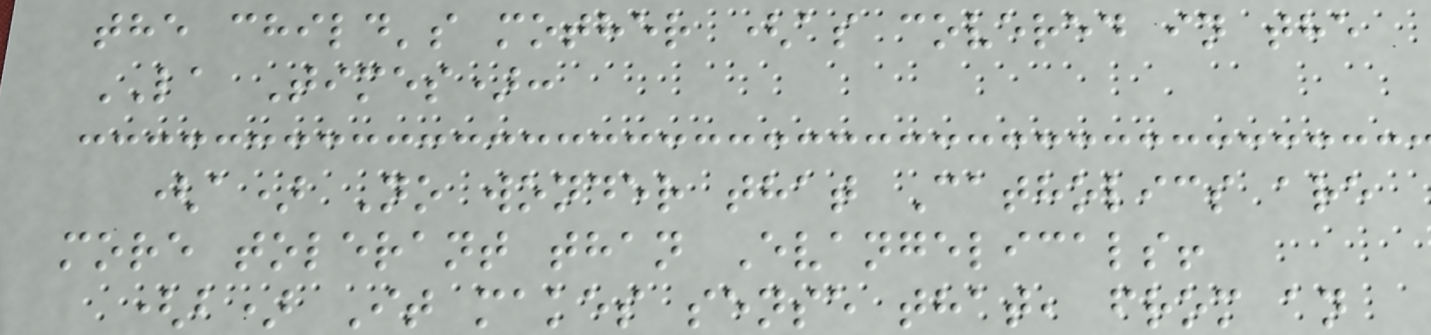the child's mother (as covered in the
LA Times):
(a) No wonder that Catholics are
more tolerant than Evangelicals!
(b) It makes sense that, from an
